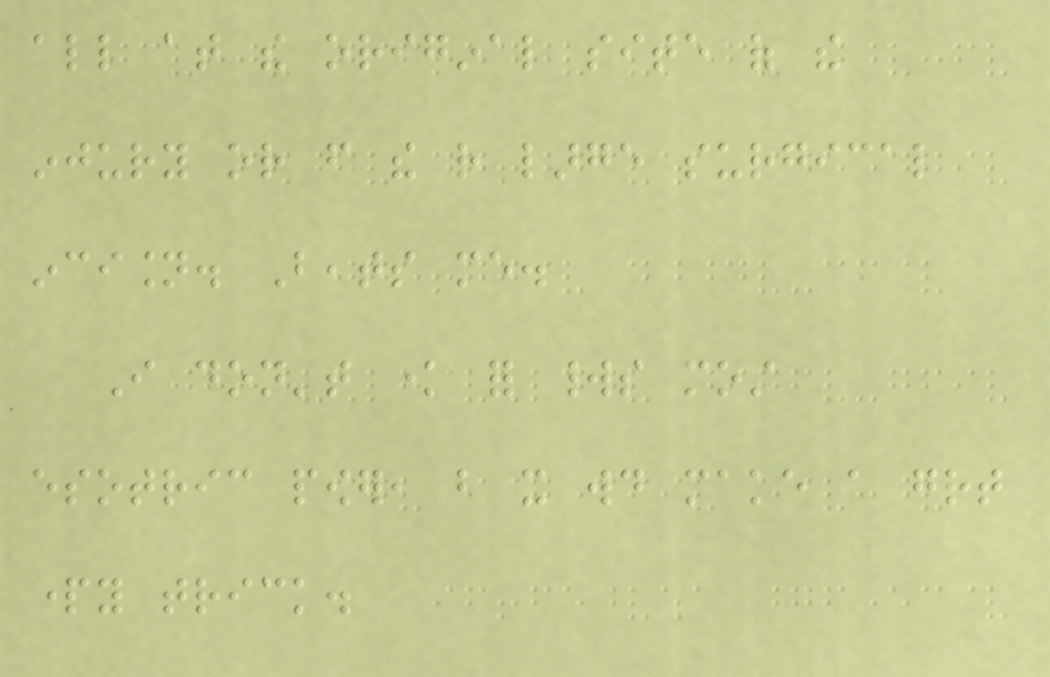all at the original site of the
injury or from the rather large surgical
incision. Beats me.
I don't know for worlds most
esotric power, but it would make a great
party trick.
